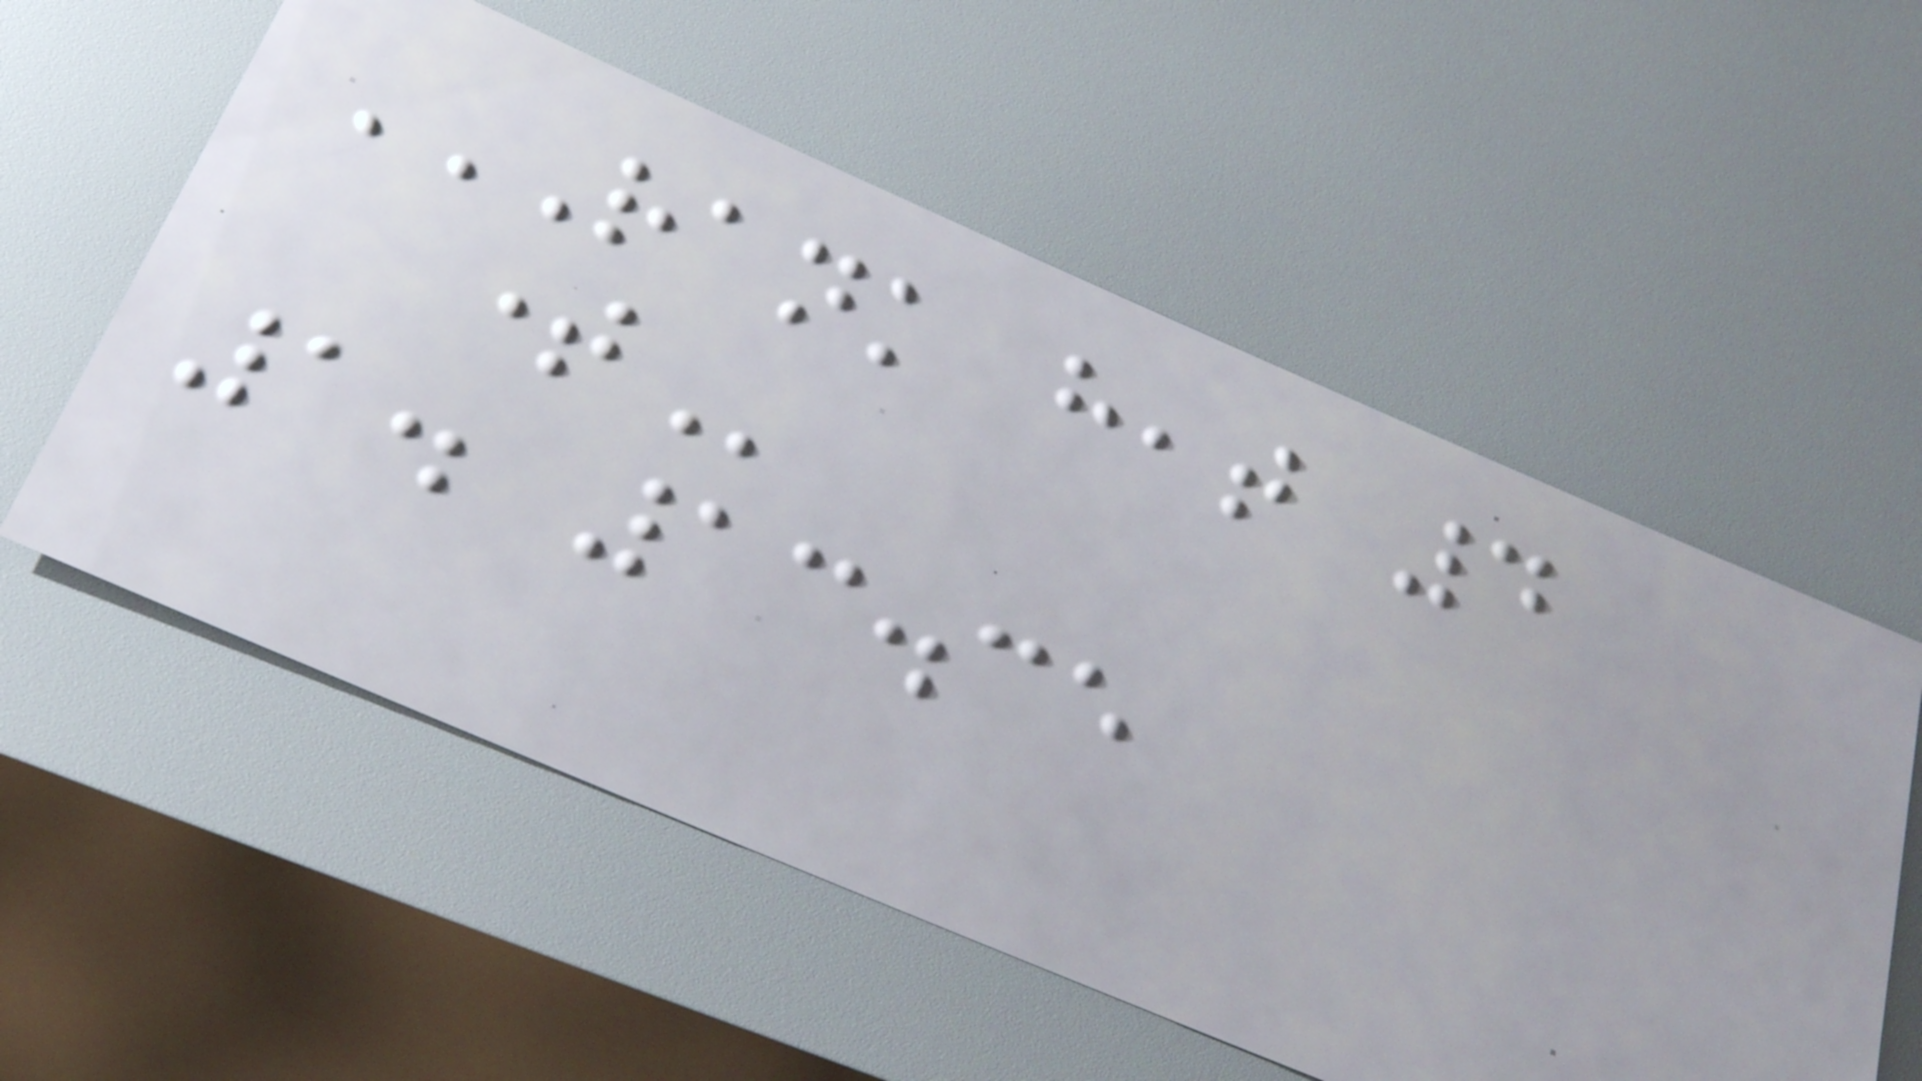RANK HEAT 4
TIME
1. 13.35
